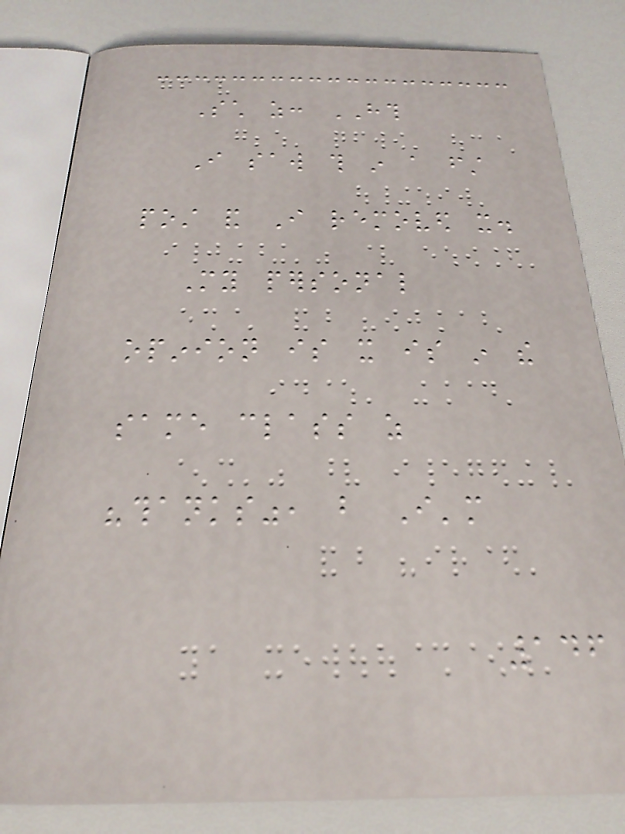Such as: HTH
I saw this in a first
post and I removed it.
My personal
opinion is it is in the
same class as
"thanks", but I'm
146
